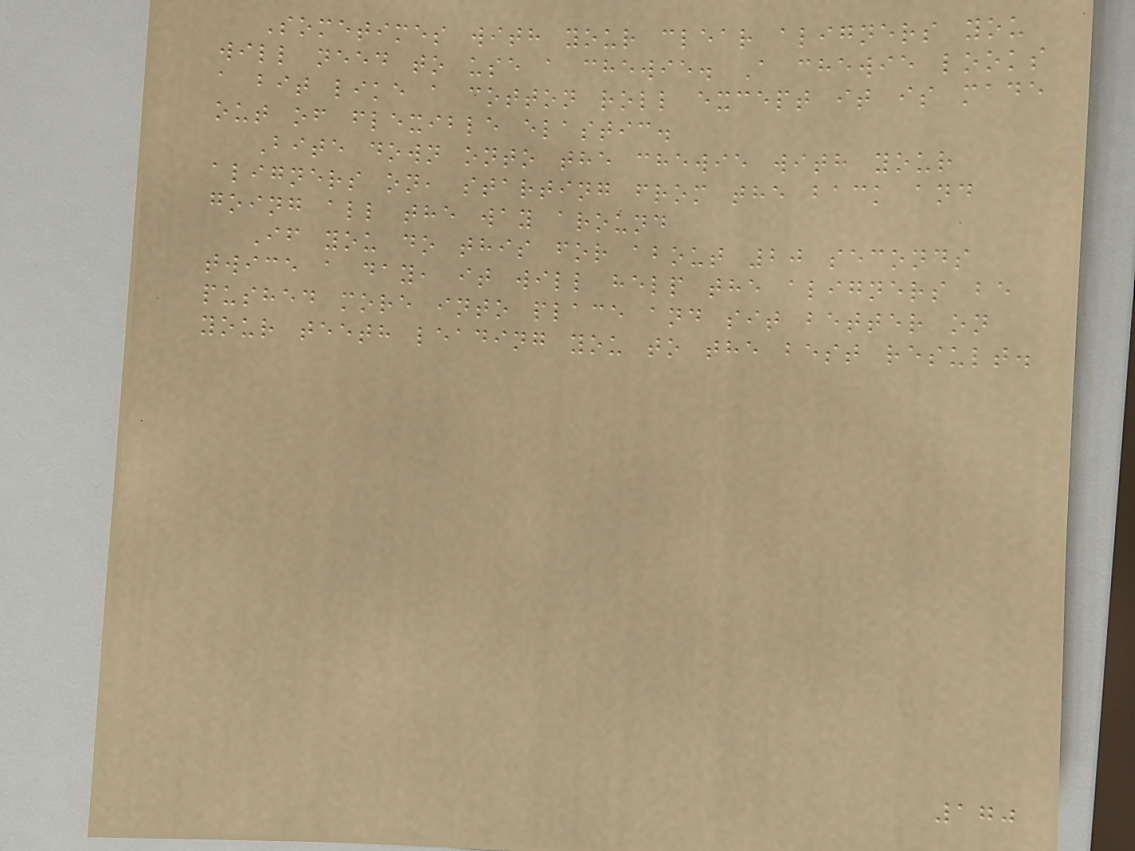Sometimes with your clear aligners you
will need to use a chewie. A chewie looks
a bit like a cotton roll except it is made
out of flexible elastic.
Bite down onto the chewie with your
aligners on, starting from the back and
going all the way around
If you do this for about 20 seconds
twice a day, it will help the aligners be
pushed more into place and sit better on
your teeth leading you to the best result.
170
